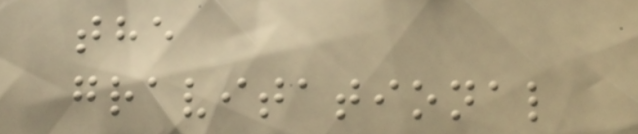the
gravitational
